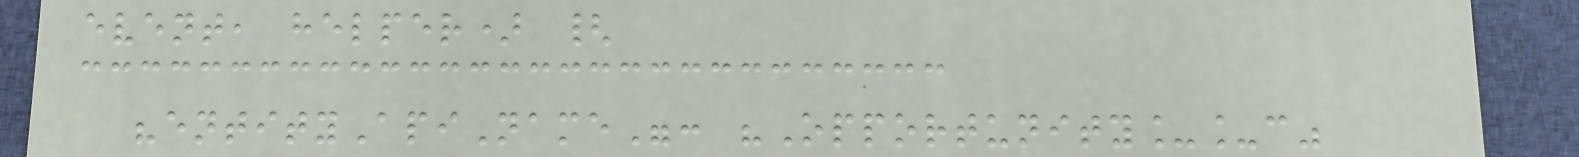event, helper) {
"entityApiName": "Opportunity__c"
